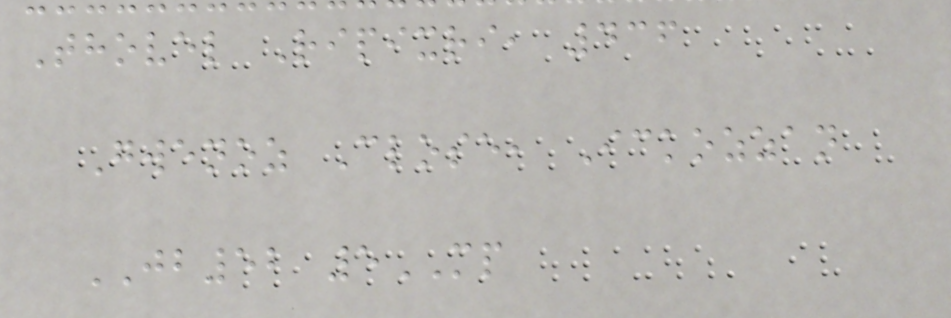Thovel Ripixri, 436
Gwenoz Close, Ickozzan
JB52 5MP
